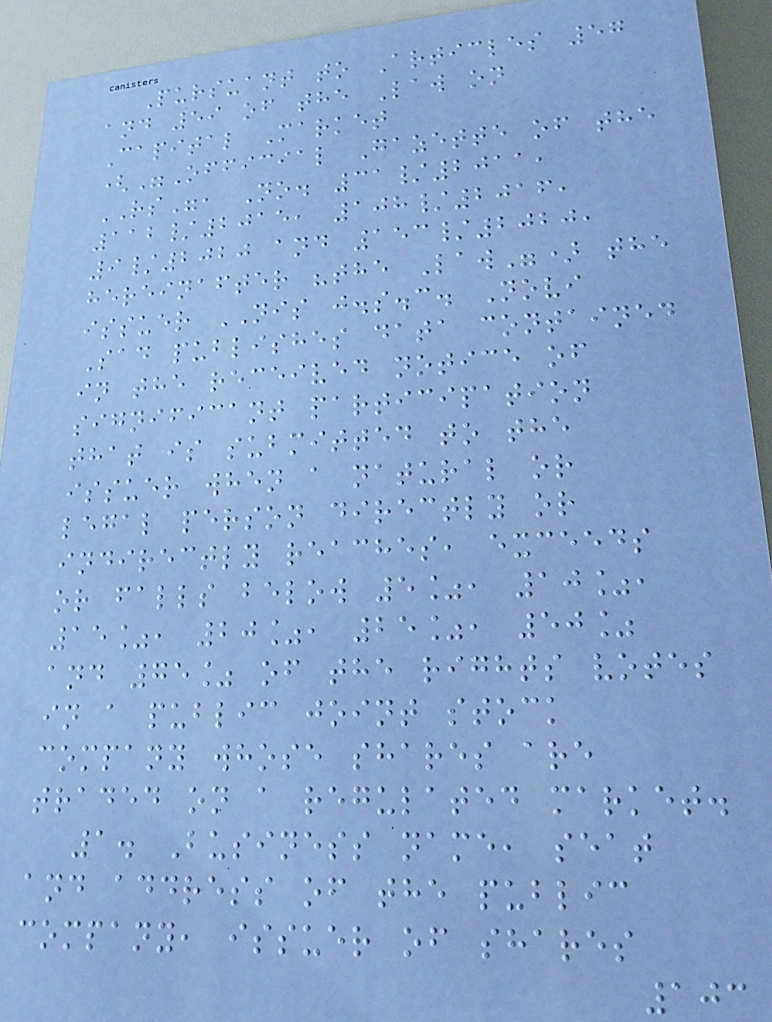Pursuant to Articles 57
and 59 of the Law on
Capital Market
("Official Gazette of the
RS", No. 31/2011,
112/2015, 108/2016,
9/2020 and 153/2020,
hereinafter "the Law") the
issuer NIS j.s.c. Novi
Sad publishes data contained
in the received notice of
significant participation
that is submitted to the
issuer when a natural or
legal person directly or
indirectly reaches, exceeds
or falls below 5%, 10%,
15%, 20%, 25%, 50%
and 75% of the rights votes
in a public joint stock
company whose shares are
traded on a regulated market.
1. Business name, seat
and address of the public
company, issuer of shares
103
